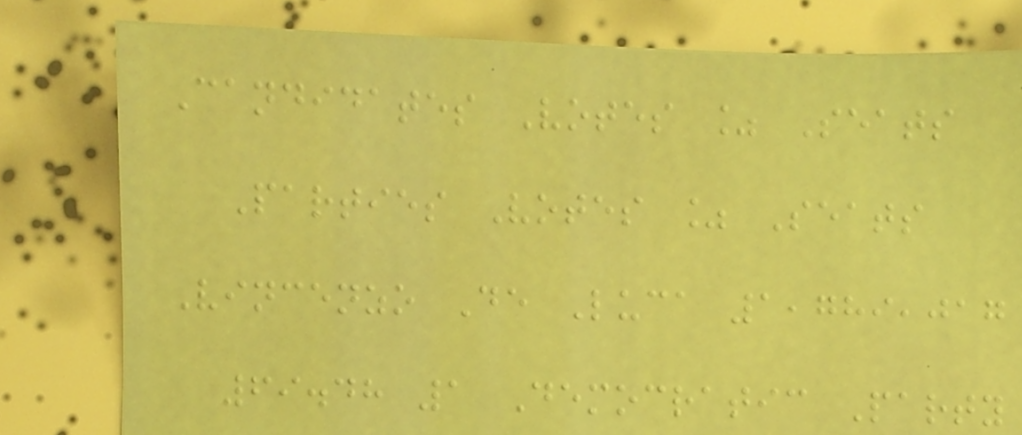Candidates Votes % Seats
Parties Votes % Seats
Vincenzo De Luca 1,789,017
69.48 1 Democratic Party
